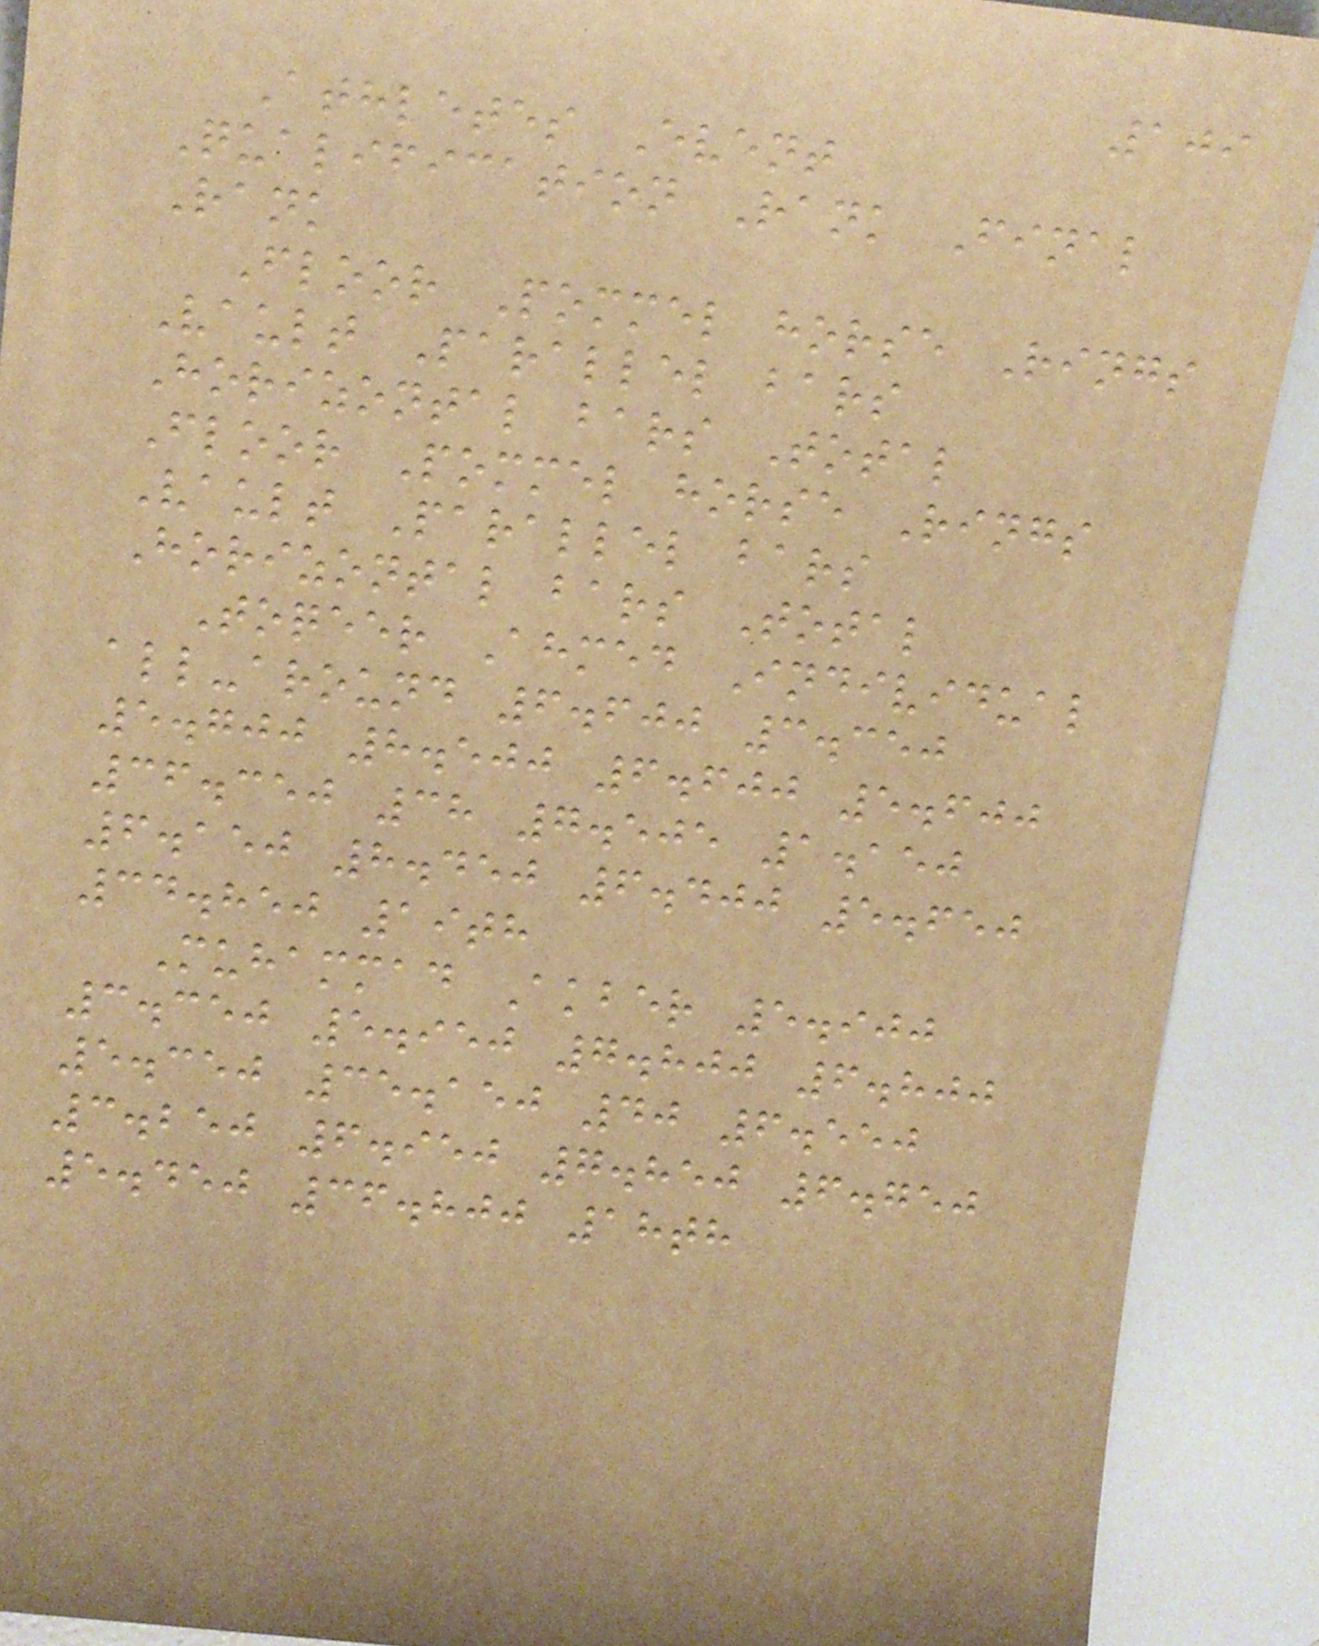109
Athletes Event
Qualification Rank Final
Rank
Floor Pommel horse Rings
Vault Parallel bars
Horizontal bars Total
Floor Pommel horse Rings
Vault Parallel bars
Horizontal bars Total
Toqeer Ahmed Individual
all-around 6.600 3.350
5.700 8.500 6.600 5.600
36.350 38 7.505 1.150
6.150 8.450 6.400 5.650
34.850 19th
Muhammad Akber 5.900
3.350 5.950 7.800 6.800
5.350 35.150 40 6.550
3.250 6.950 7.850 6.750
5.450 36.800 18th
